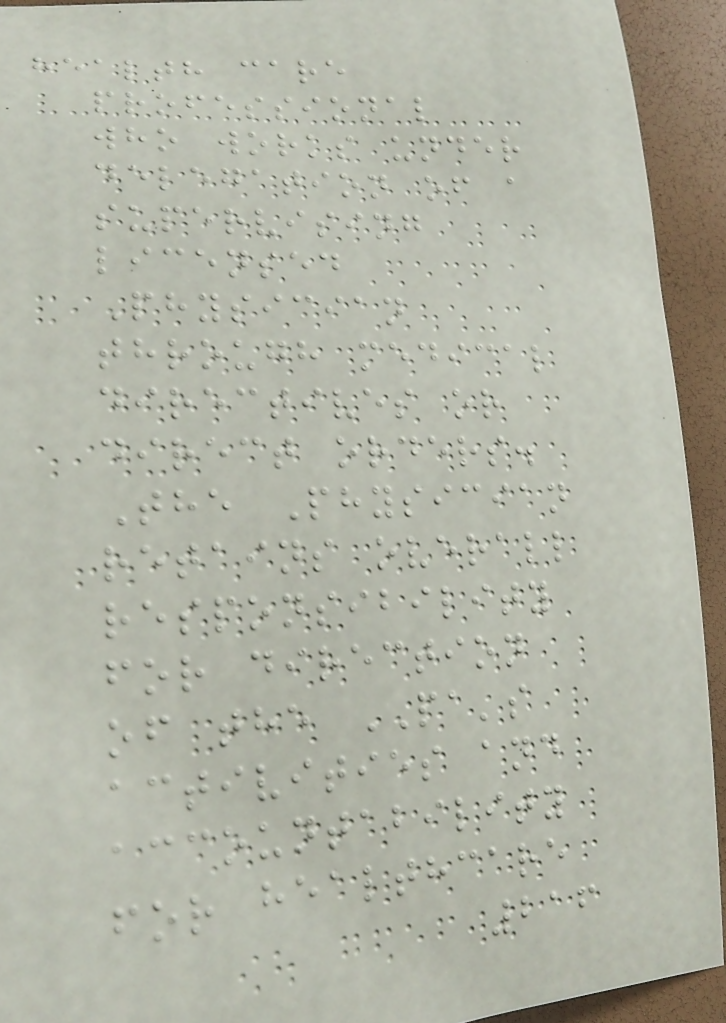health care
professional
who works under
delegation of a
supervising
licensed
Physician
through medical
directives or
direct orders.
The Physician
retains overall
responsibility
for direction
of the PA's
activities and
accountability
for healthcare
216
